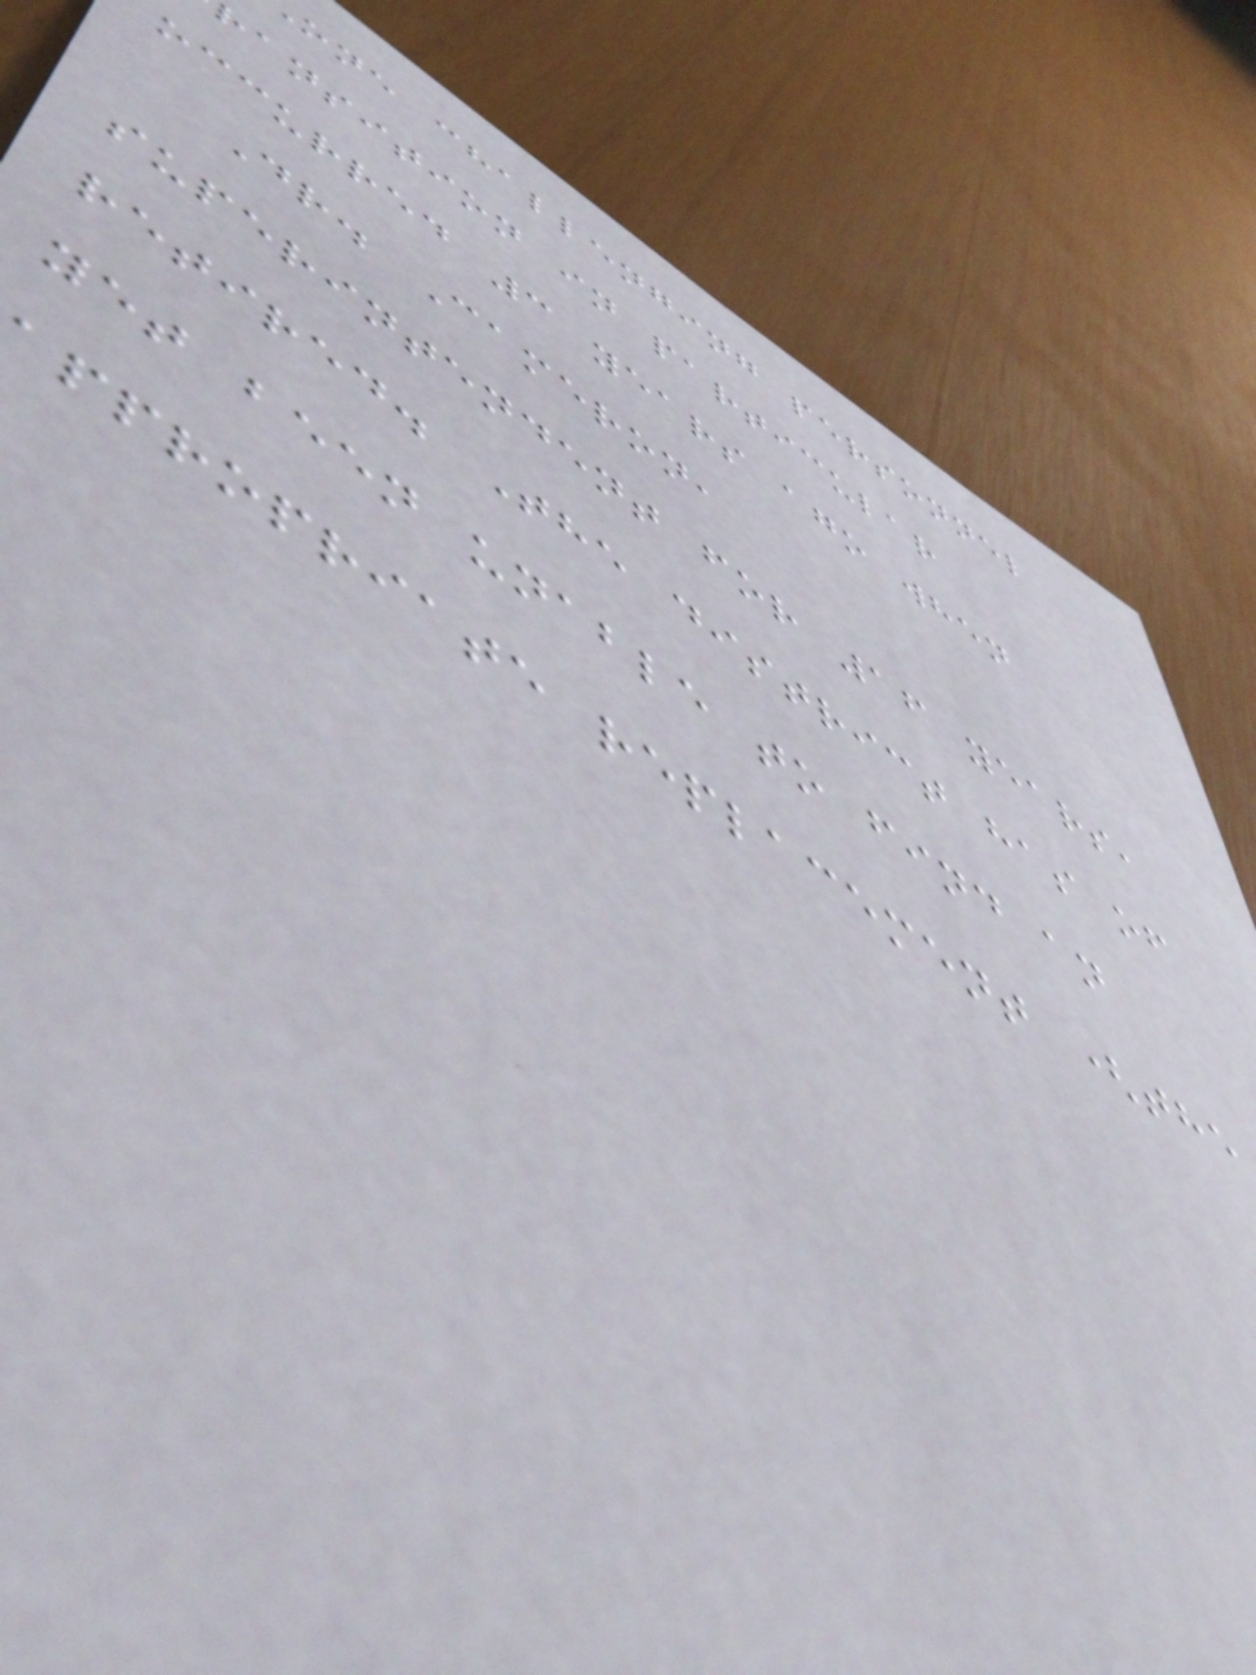one challenging personnel
ansition in particular
occurred 3 years ago when
Dr. Cameron,
superintendent for 16 years,
retired. The district has of
yet been unable to find an
appropriate replacement (the
